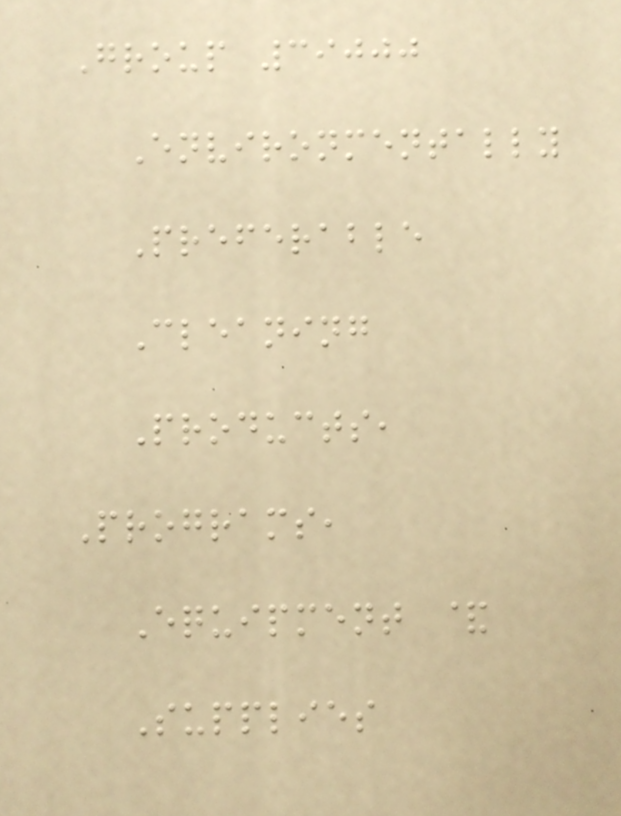Group 39000
Environmentally
Preferable
Cleaning
Products,
Programs,
Equipment &
Supplies
